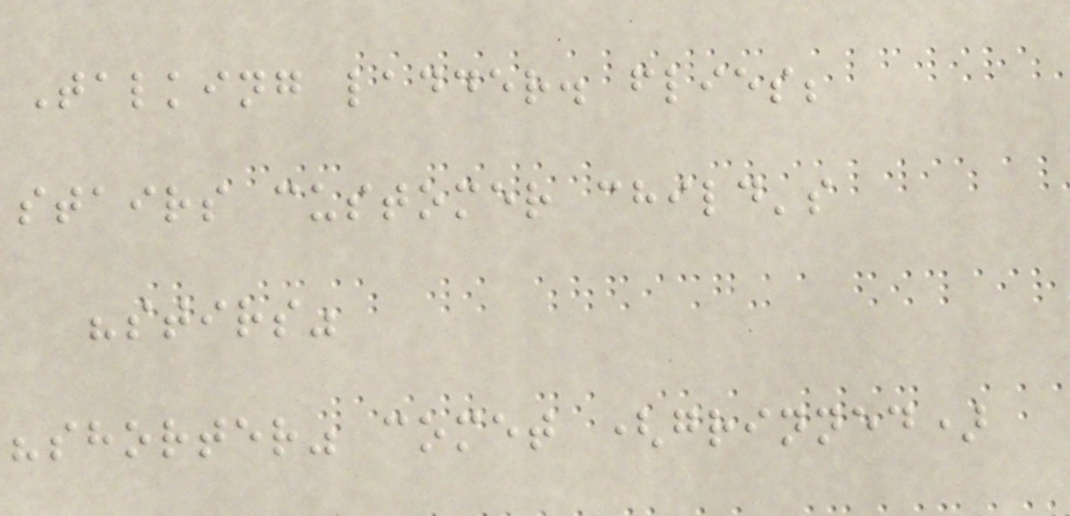Talking ladder. flies;
stairs customer child's
"stirs"
"shorter" comet (grinned)
